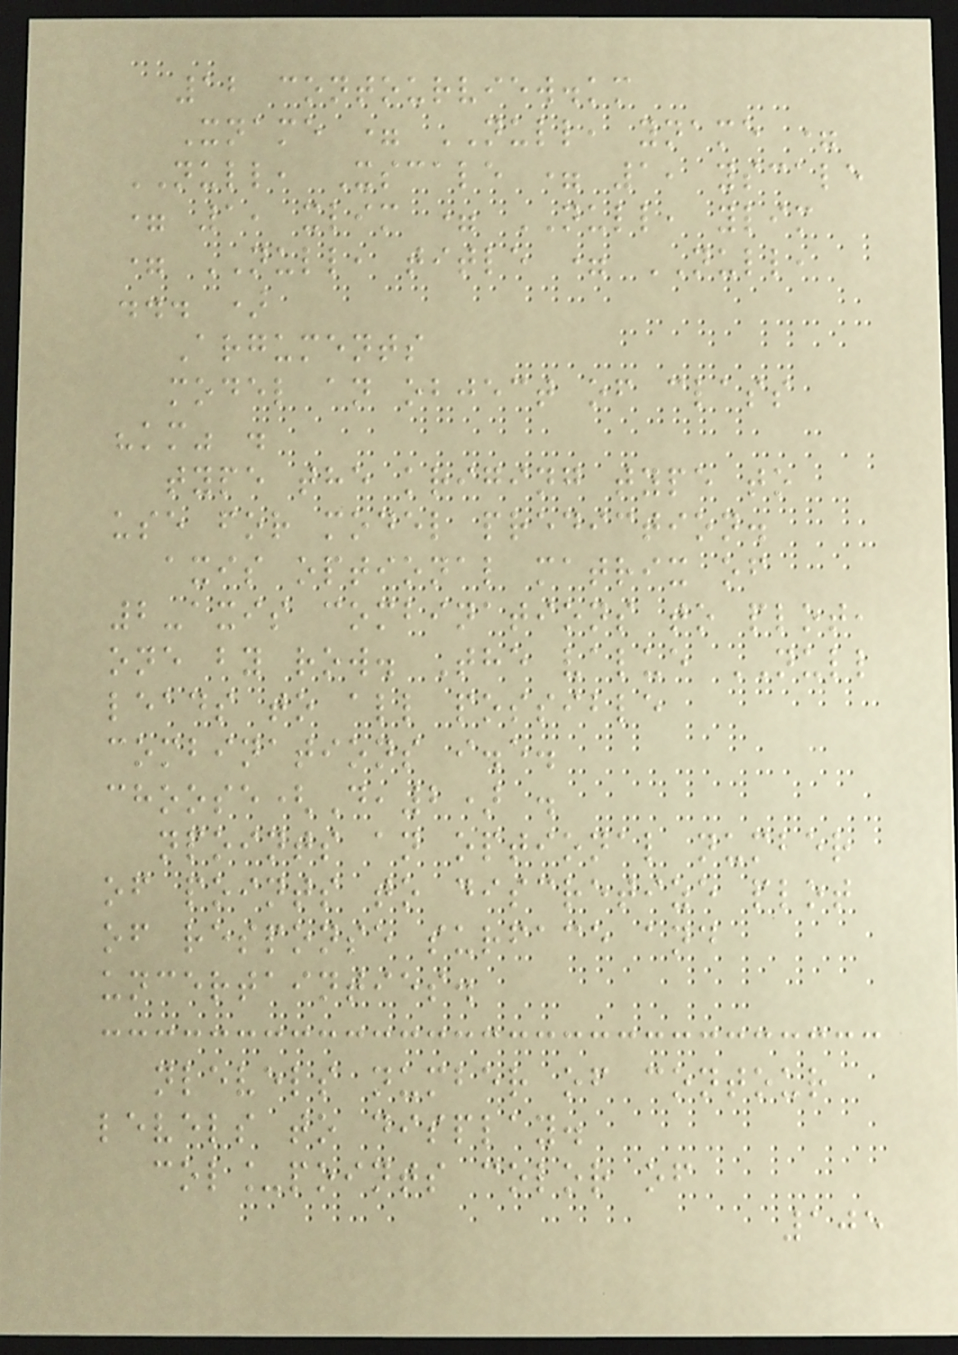12 contourview.km
Xname = NULL, yname =
NULL, Xscale = 1, yscale
= 1, xlim = NULL, ylim
= NULL, title = NULL,
... )
Arguments
model an object of class
"km" .
type the kriging type to
use for model prediction.
axis optional matrix of
2-axis combinations to plot,
one by row. The value NULL
leads to all possible
combinations i.e.
choose(D,2) .
npoints an optional number
of points to discretize plot
of response surface and
uncertainties.
nlevels number of contour
levels to display.
col_points color of
105
